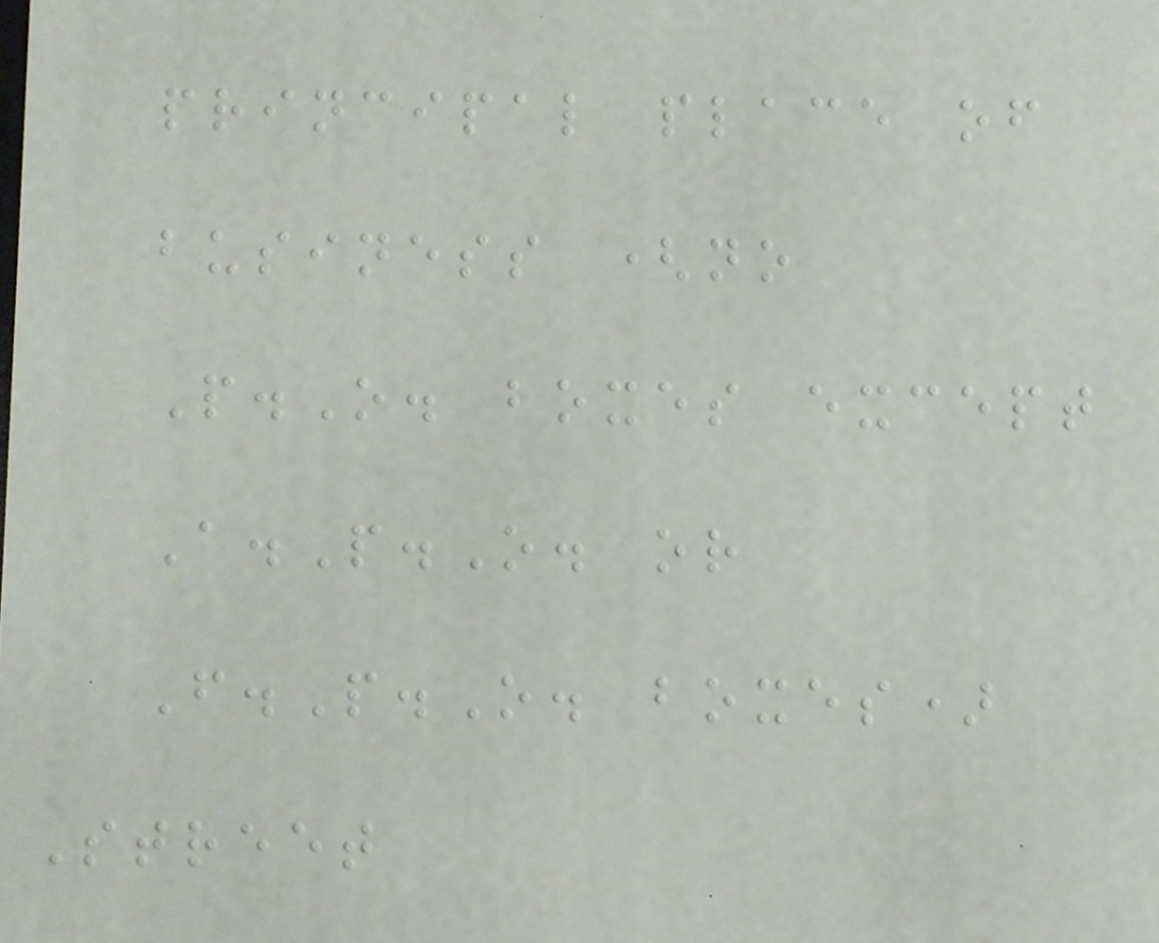principal place of
business (no
P.O. boxes except
A.P.O. or
F.P.O. boxes)
Street
